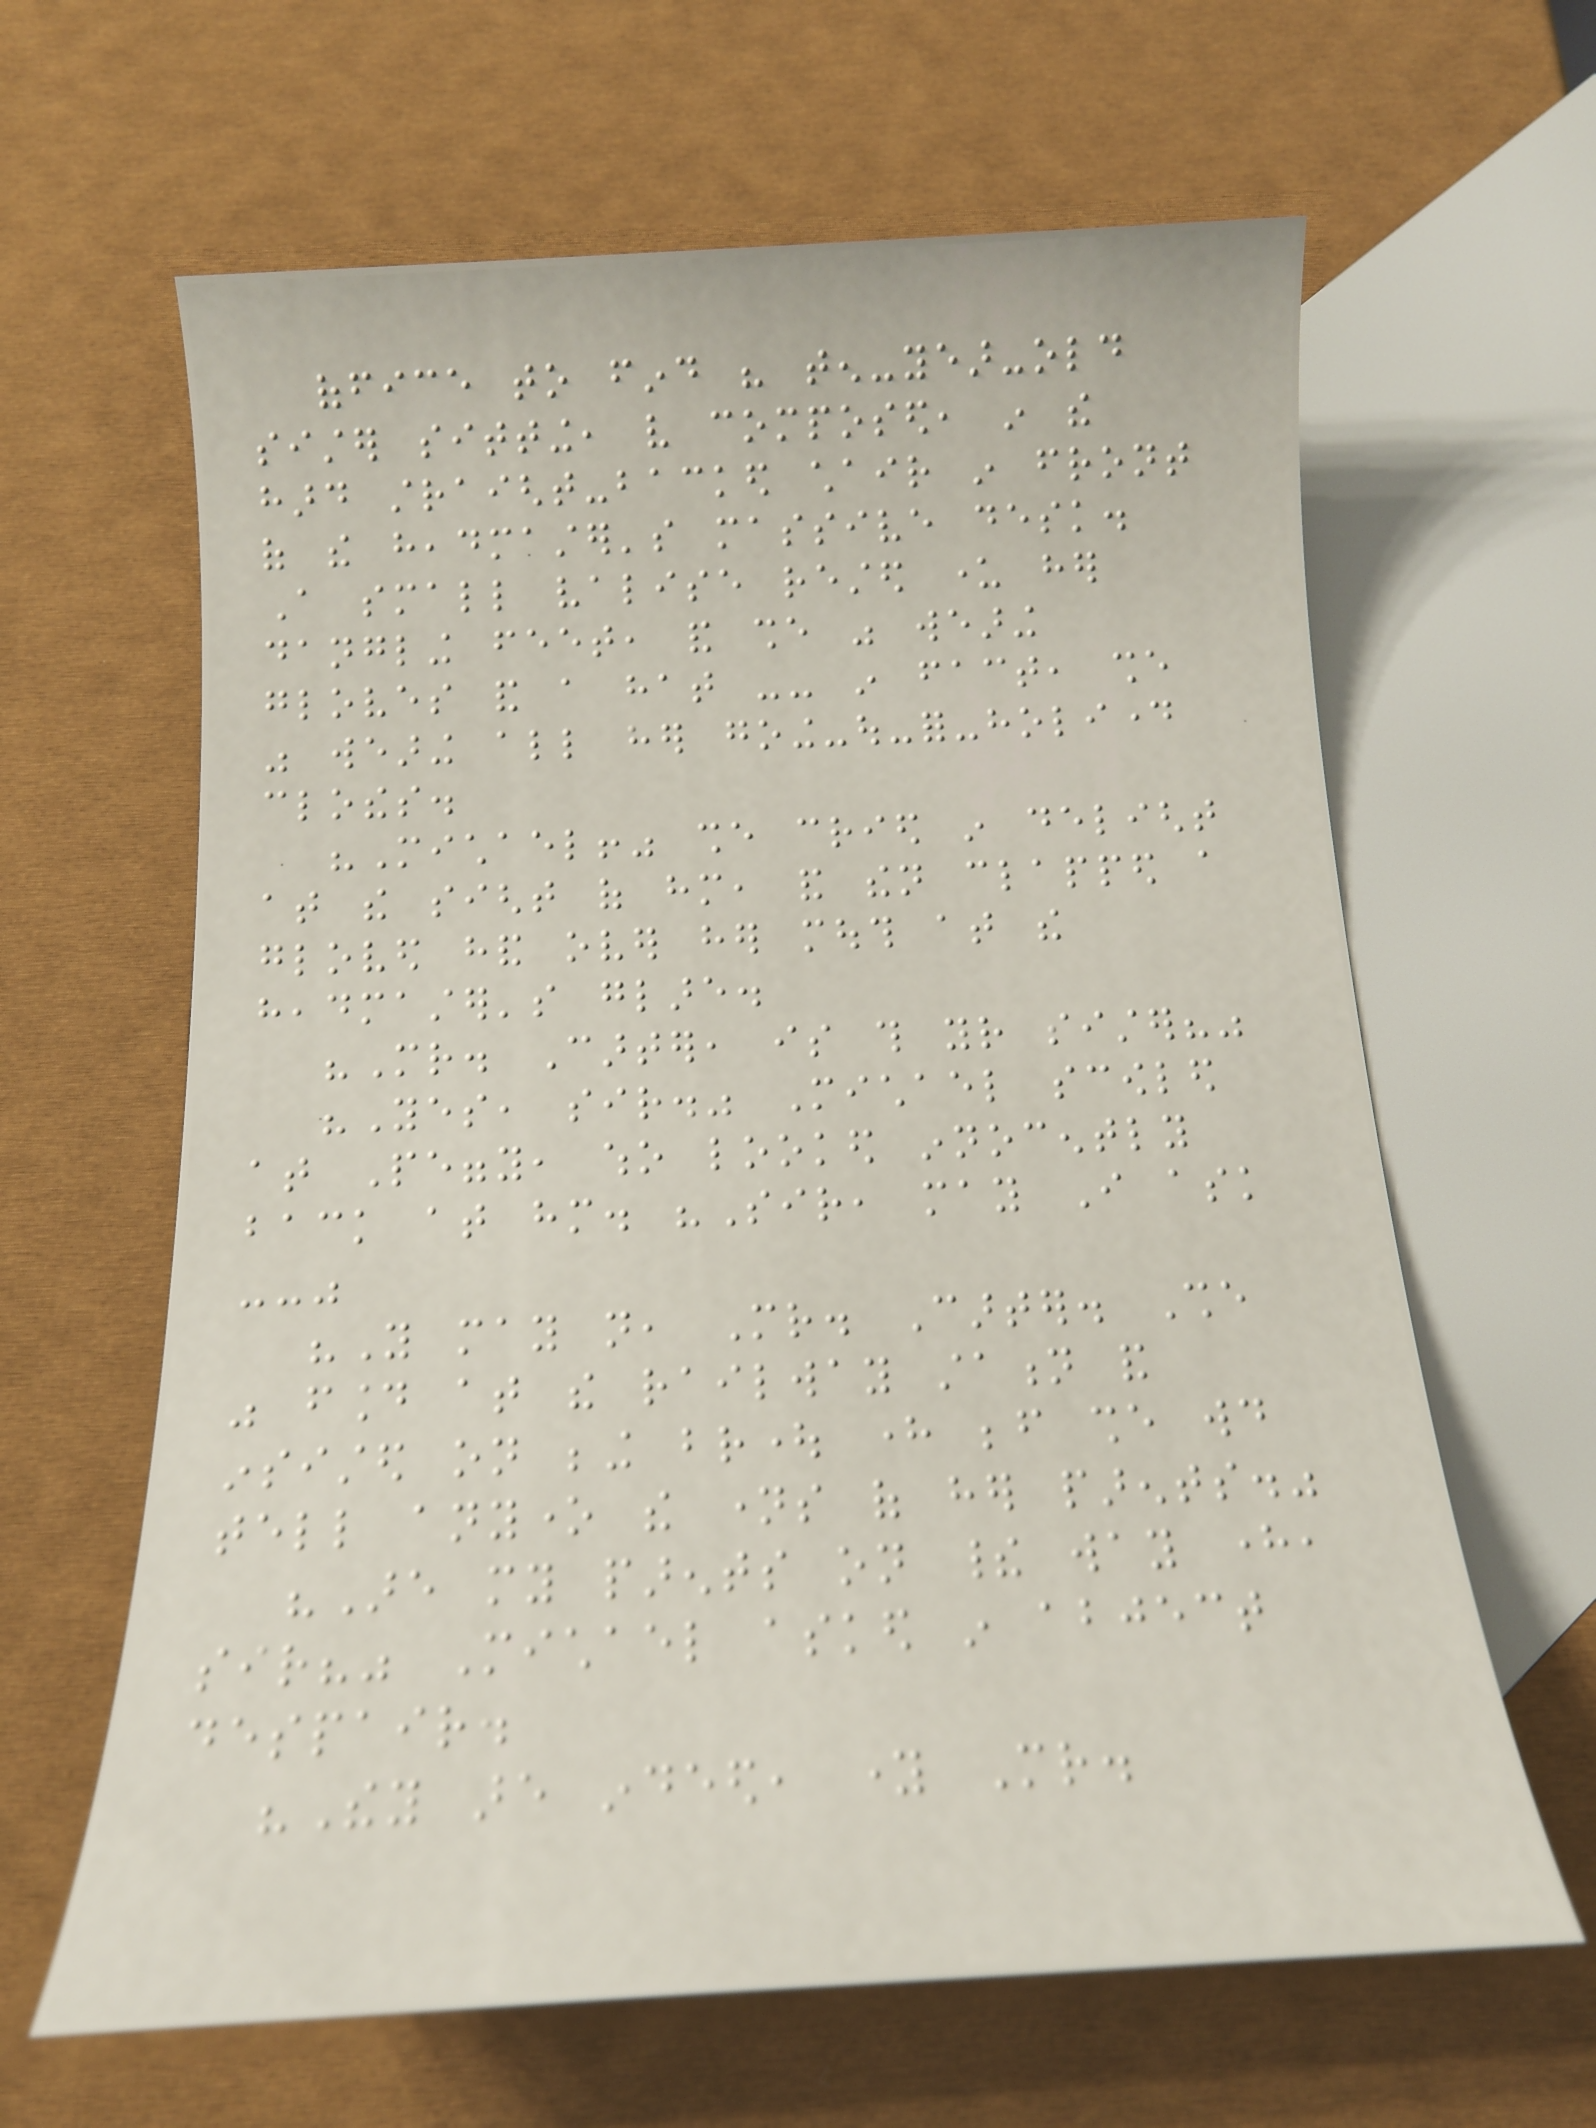office to find his ten-year-old
sister sitting, very composed, in the
hard straight-backed chair in front
of the headmaster's massive desk.
A small valise rested under her
dangling feet, and she was wearing
gloves and a hat -- in fact, she
was wearing all her going-out-for-holiday
clothes.
"Michael!" she cried in delight
at the sight of him, and then clapped a
gloved hand over her mouth at the
headmaster's glare.
"Mr. Carter, is this your sister?"
"Yes, sir." Michael scowled
at Peggy, who looked innocently
back at him. "Sir, may I ask
--"
"You may not, Mr. Carter. She
was found at the railway station and
insisted on being brought here before she would
tell anyone the names of her parents."
"Are my parents on their way here,
sir?" Michael asked in abject
despair.
"They are indeed, young Mr.
